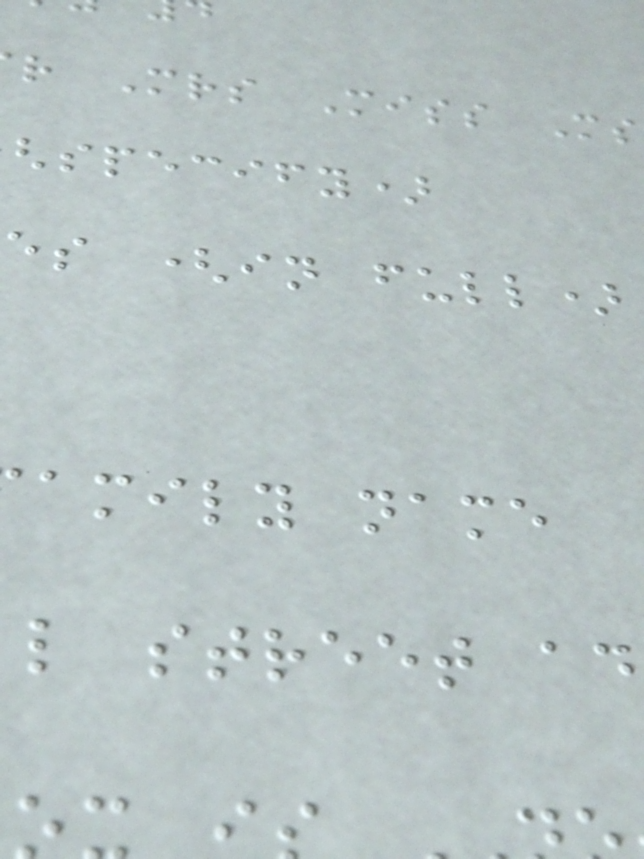r Mrs Miss Ms
specify)
es (in full)
amily name
l street ad
